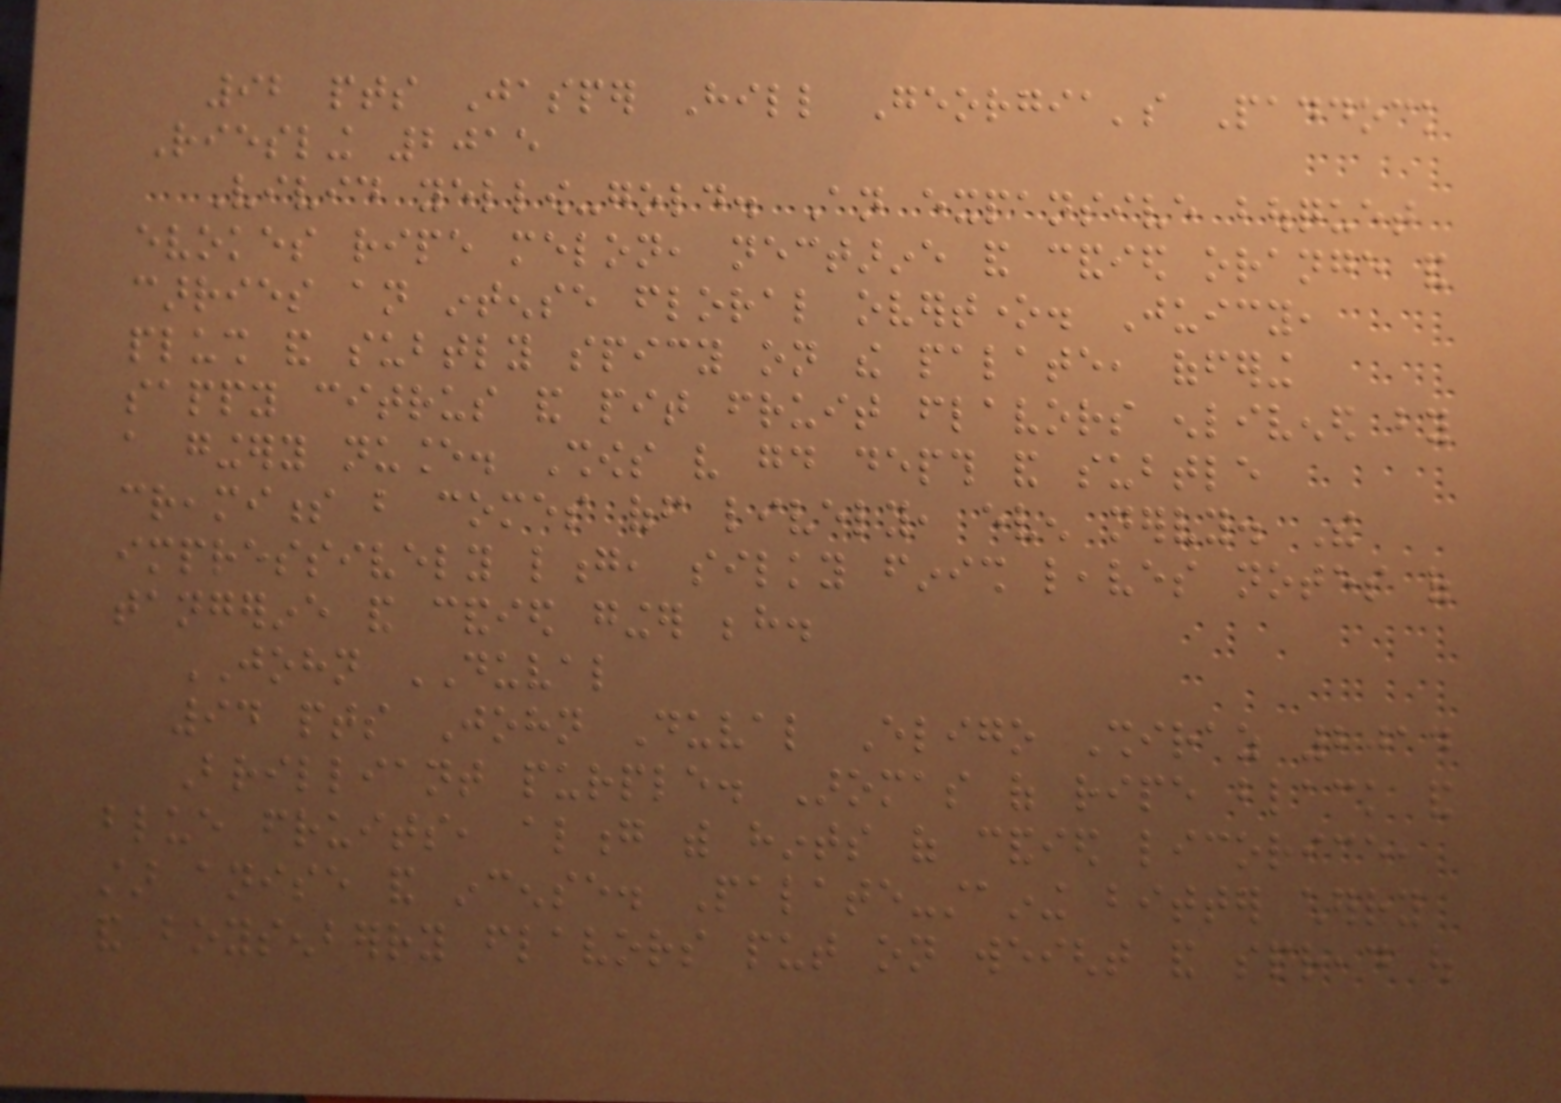92 pts Jasper Hill Georgia's Paddock
Riesling 2015
Vivid yellow-gold. An expansive bouquet
evokes ripe melon, nectarine and candied orange and
carries an intense floral overtone. Juicy,
plush and subtly spicy on the palate, offering
sappy citrus and pit fruit flavors enlivened by
a gingery nuance. Shows very good depth and subtle
creaminess but comes off lively, even nervy. The
impressively long, silky finish leaves notes of
tangerine and candied ginger behind.
JOHN DUVAL
94 pts John Duval Eligo Shiraz 2014
Brilliant purple. Aromas of ripe black and
blue fruits, along with hints of candied licorice,
star anise and incense. Palate-staining bitter cherry
and boysenberry flavors put on weight and spread out
